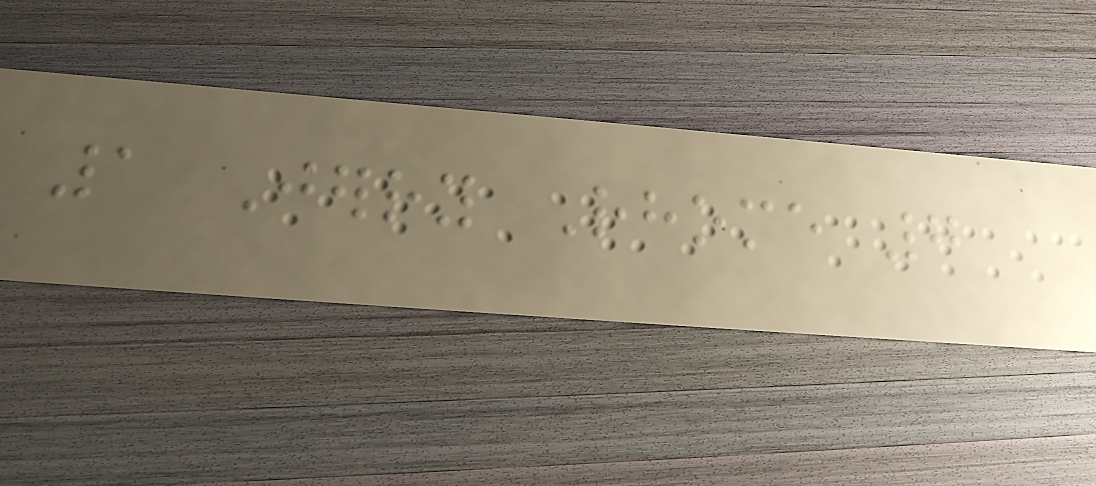1 Jerry Rhome 7
